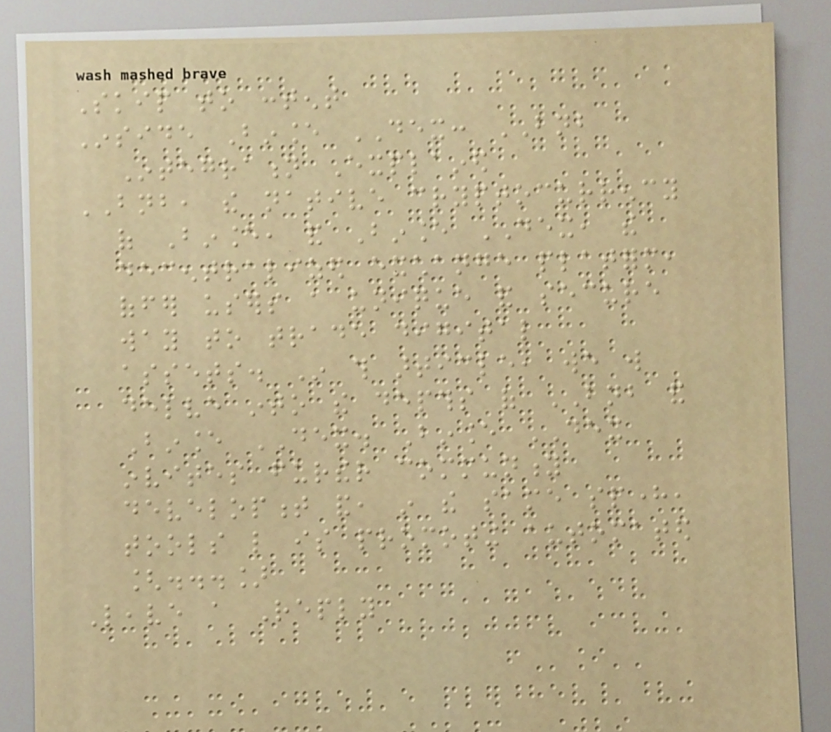Skip to content
Inside Binance DEX: BNB
Integration Explained
BNB, the native cryptocurrency
of Binance, and Binance DEX, the
decentralized exchange platform,
offer users a unique and secure
way to trade digital
assets. In this article, we will
delve into the depths of BNB and
Binance DEX. Binance DEX
invites further community
development and, in the same sphere,
tools like is promoting automated
[...]
Leave a Reply
